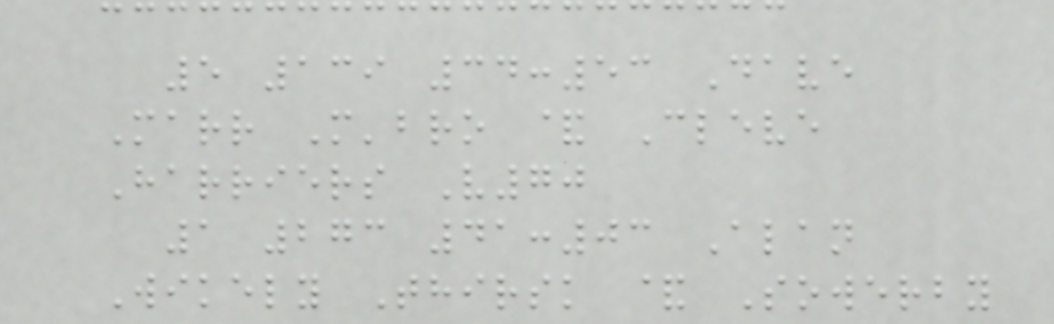5 139 34:53 Dave
Marr M'bro & Cleve
Harriers V70
1 273 41:03 Alan
Wikely Thirsk & Sowerby
